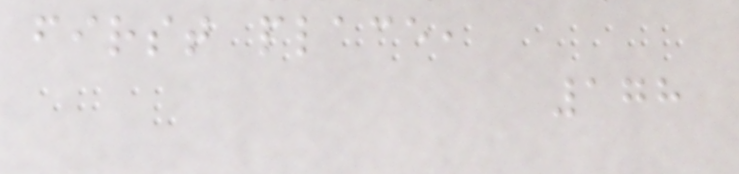first place,
178
